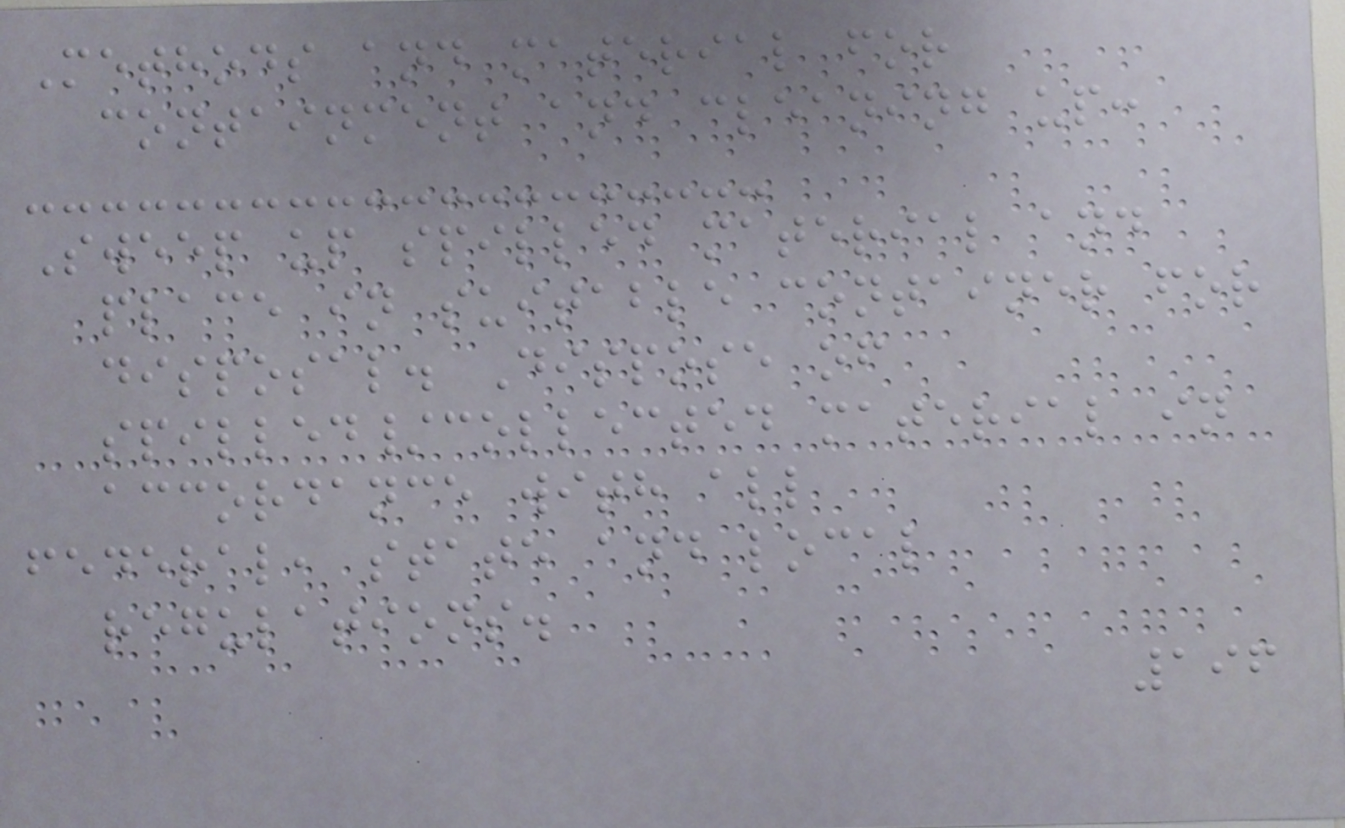Methods and material for
containment and cleaning up:
Sweep up spilled material and
place in suitable container for
disposal. Dispose of
spilled/collected material in
accordance with all
federal, state and local
regulations.
196
